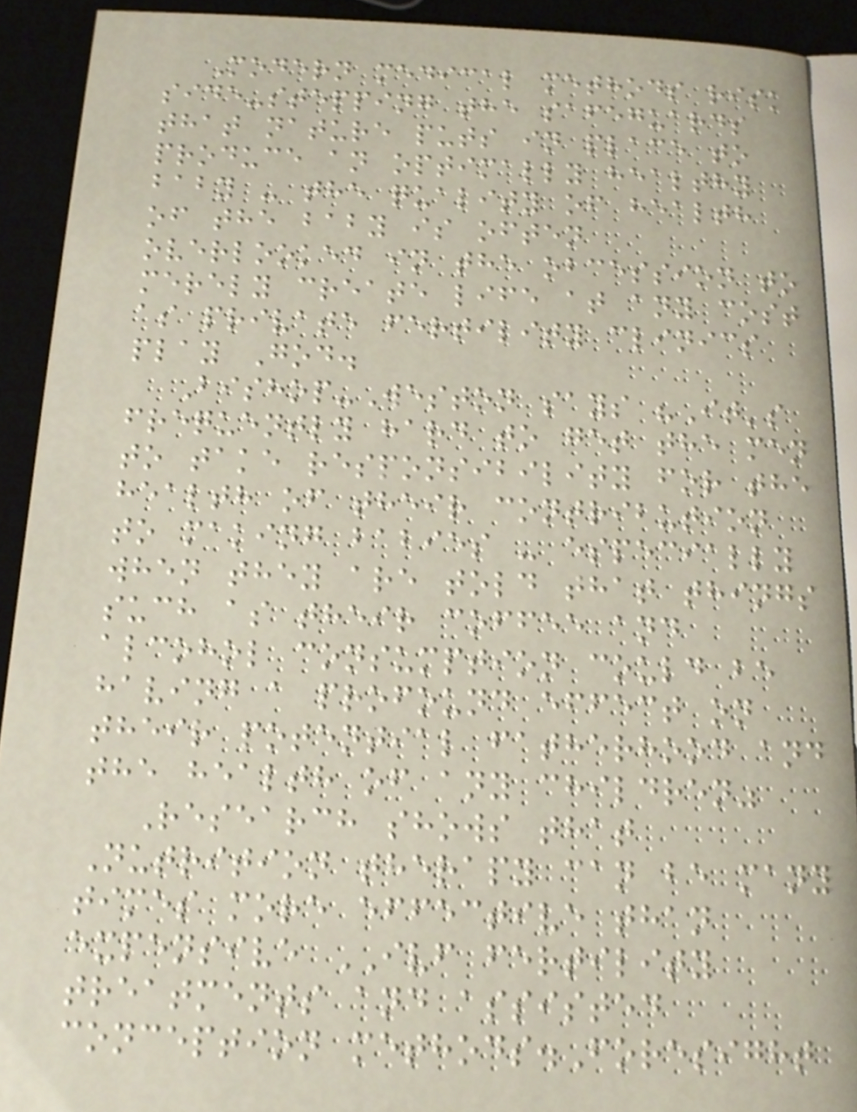Modern medical methods risk
side-stepping the safeguards
that nature puts in place to
produce an optimally healthy
baby - the quality of health
of the baby is often
overlooked in the obcession to
merely create life at any cost
as private fertility clinics
play God.
Bishop-Weston says "It's
frequently hard to get the men
to take responsibility for the
health of their contribution
to making babies - especially
when they are told that things
such as their coffee and
alcohol consumption could be
having a profound effect on
their potential fatherhood and
the health of any children"
Research shows that
Nutrition therapy can be many
times more effective than
expensive IVF fertility
treatments and assisted
conception methods.Foresight
